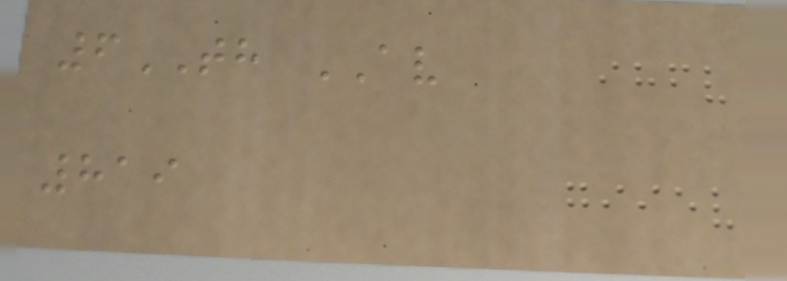6TH AV
819
